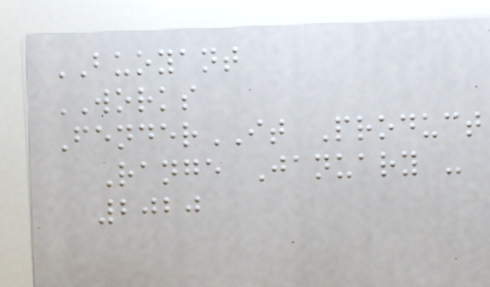BUOYANT
WORKS
FenderIT Product
Range January -
2020
